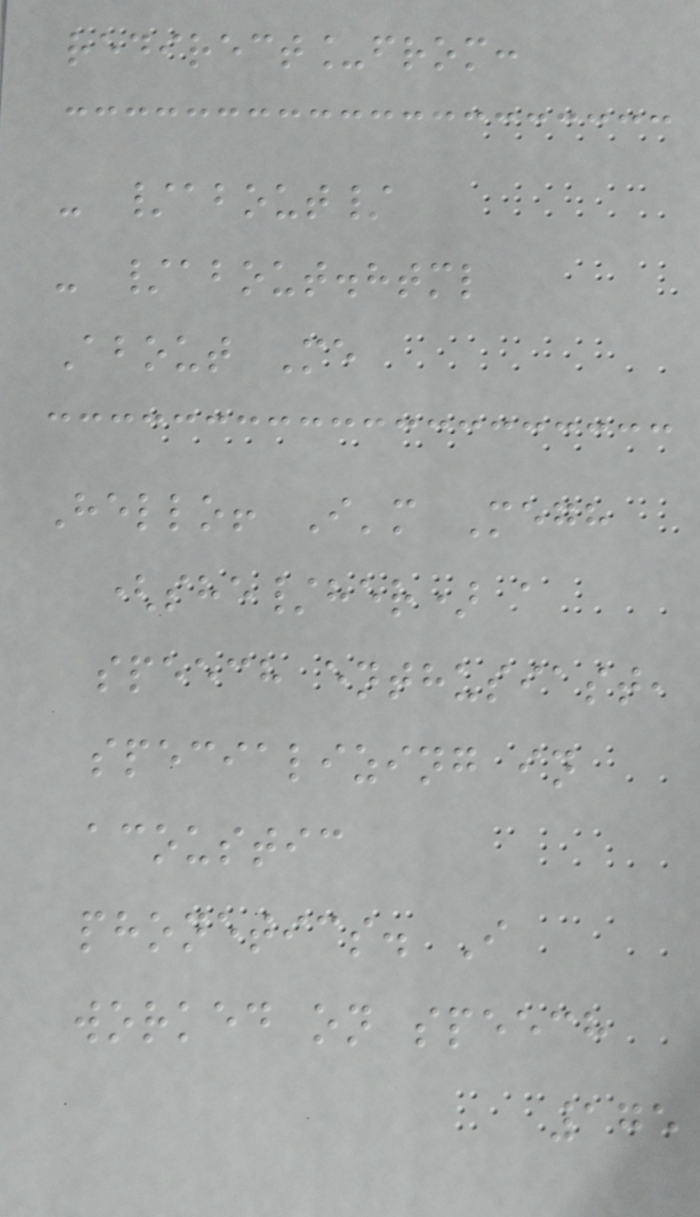redirect_from:
- /about/
- /about.html
About Me
Hello! I'm Megh
(she/her) a
speech enthusiast,
specializing in
acoustic
phonetics. I
worked on speech
175
